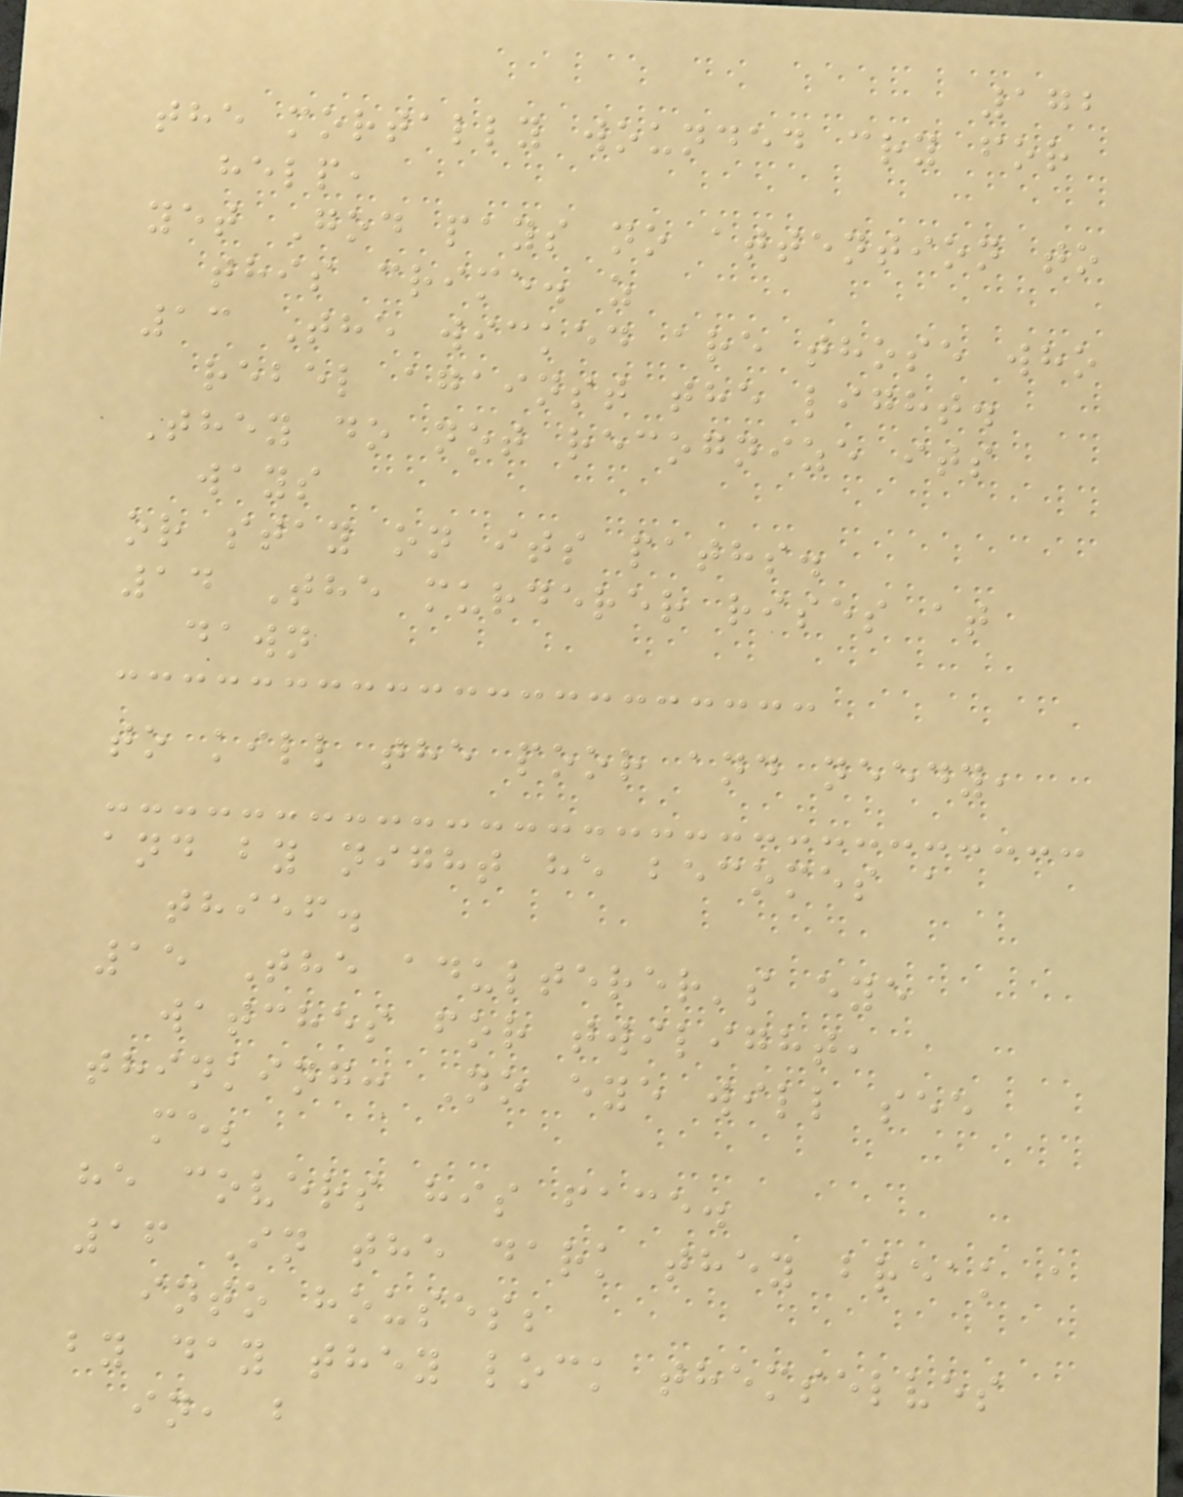172
the mortally wounded cry for
help,
yet God pays no attention to
this crime. z
13 The wicked are those who
rebel against the light.
They do not recognize its
ways
or stay on its paths.
14 The murderer rises at
dawn
to kill the poor and needy,
and by night he becomes a
thief.
15 The adulterer's eye
watches for twilight,
thinking: No eye will see
me;
he covers his face.
16 In the dark they break a
into houses;
by day they lock themselves
in, b
